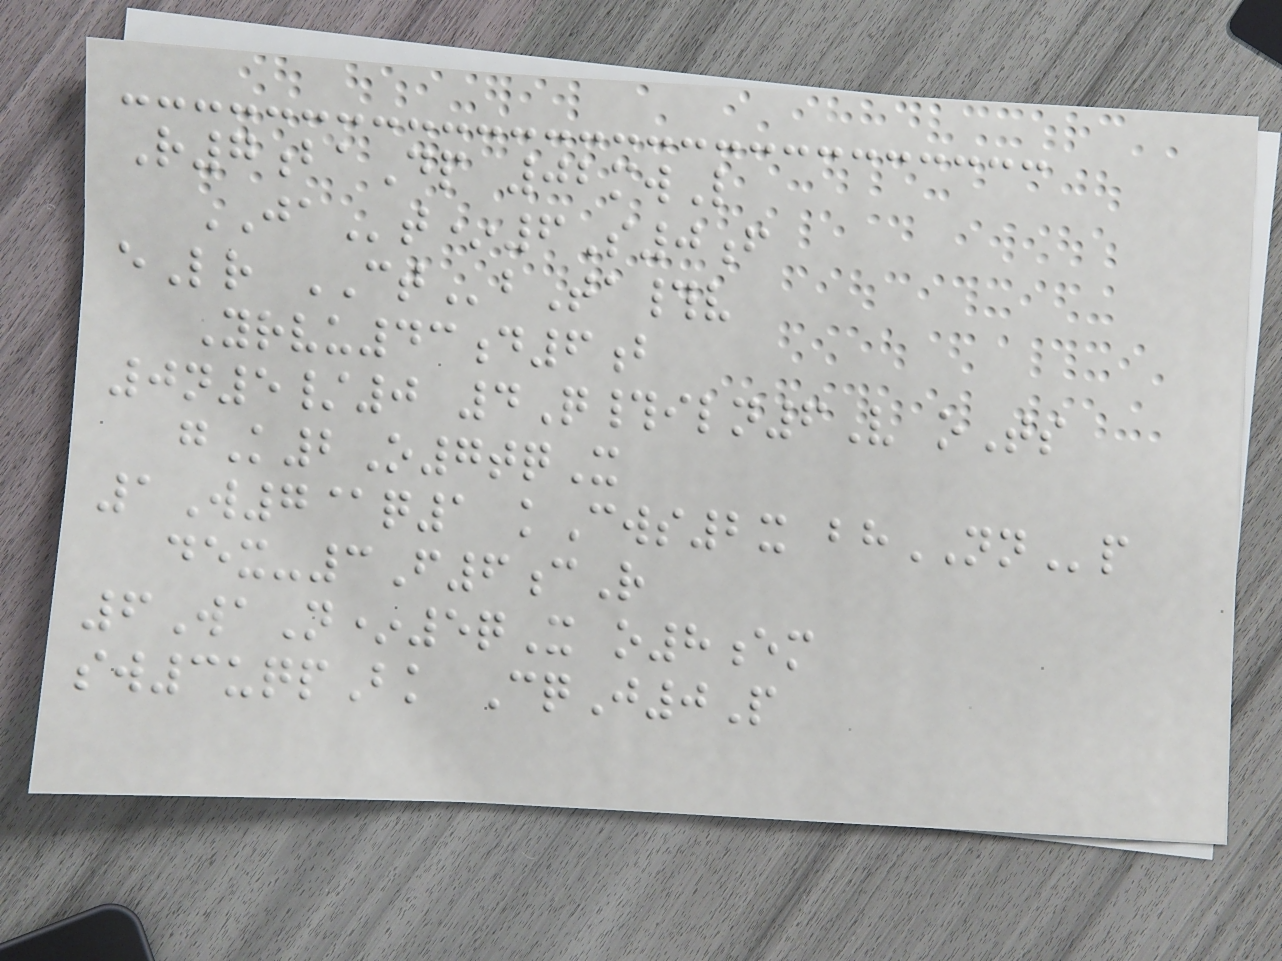R7baDp 02mwL
JAt*6S0f
eLr CTbTa#v
Yrvu43d6b
0n5/0 4Q#iln6V oTs
gK2O7tqX
1W7@q1 kCws2x bhNNp
dex-3F6cR
6WaN*5qX o8em
sw3uqpBk CqJ0P
